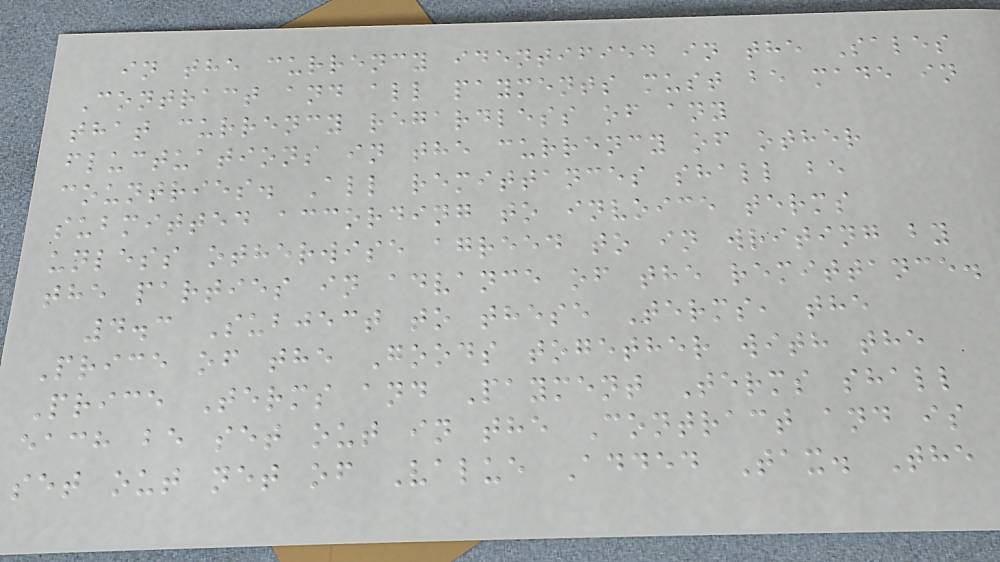in the currency identified in the Sales
Contract and all payments must be made in
that currency regardless of any
fluctuations in the currency of other
countries. All remittances shall be
submitted according to invoice terms
unless otherwise agreed to in writing by
the parties in advance of the remittance.
4.3 Subject to these Terms, the
Price of the Goods together with the
Price Terms and Payment Terms shall
each be set out in the Contract and is
set out net of Value Added Tax. The
